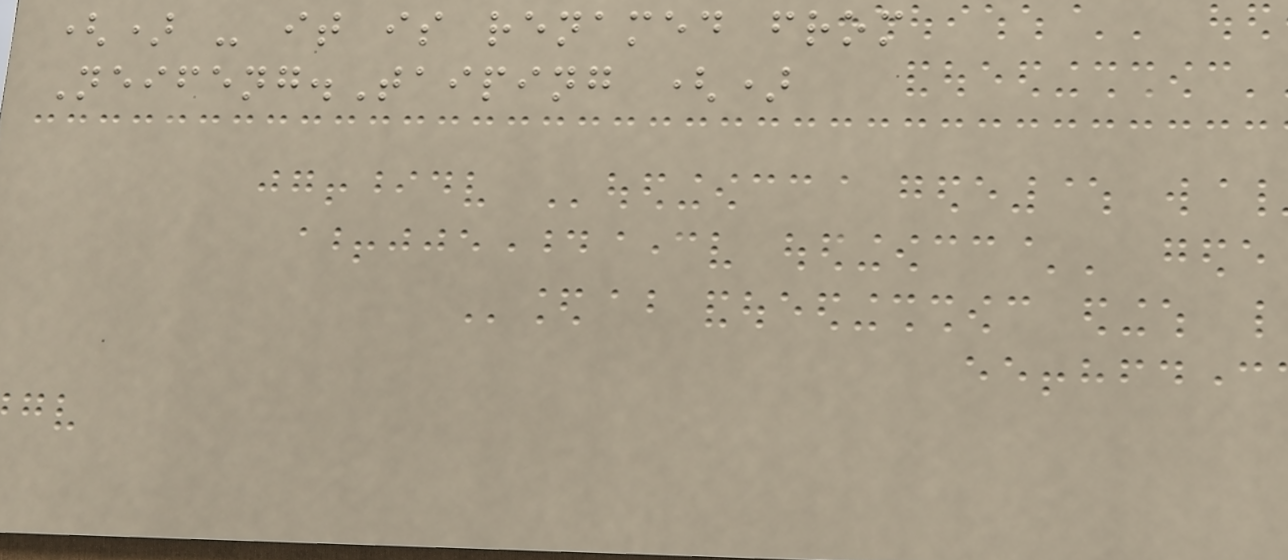() - it is renamed from
Neifeng.Taiping ()
